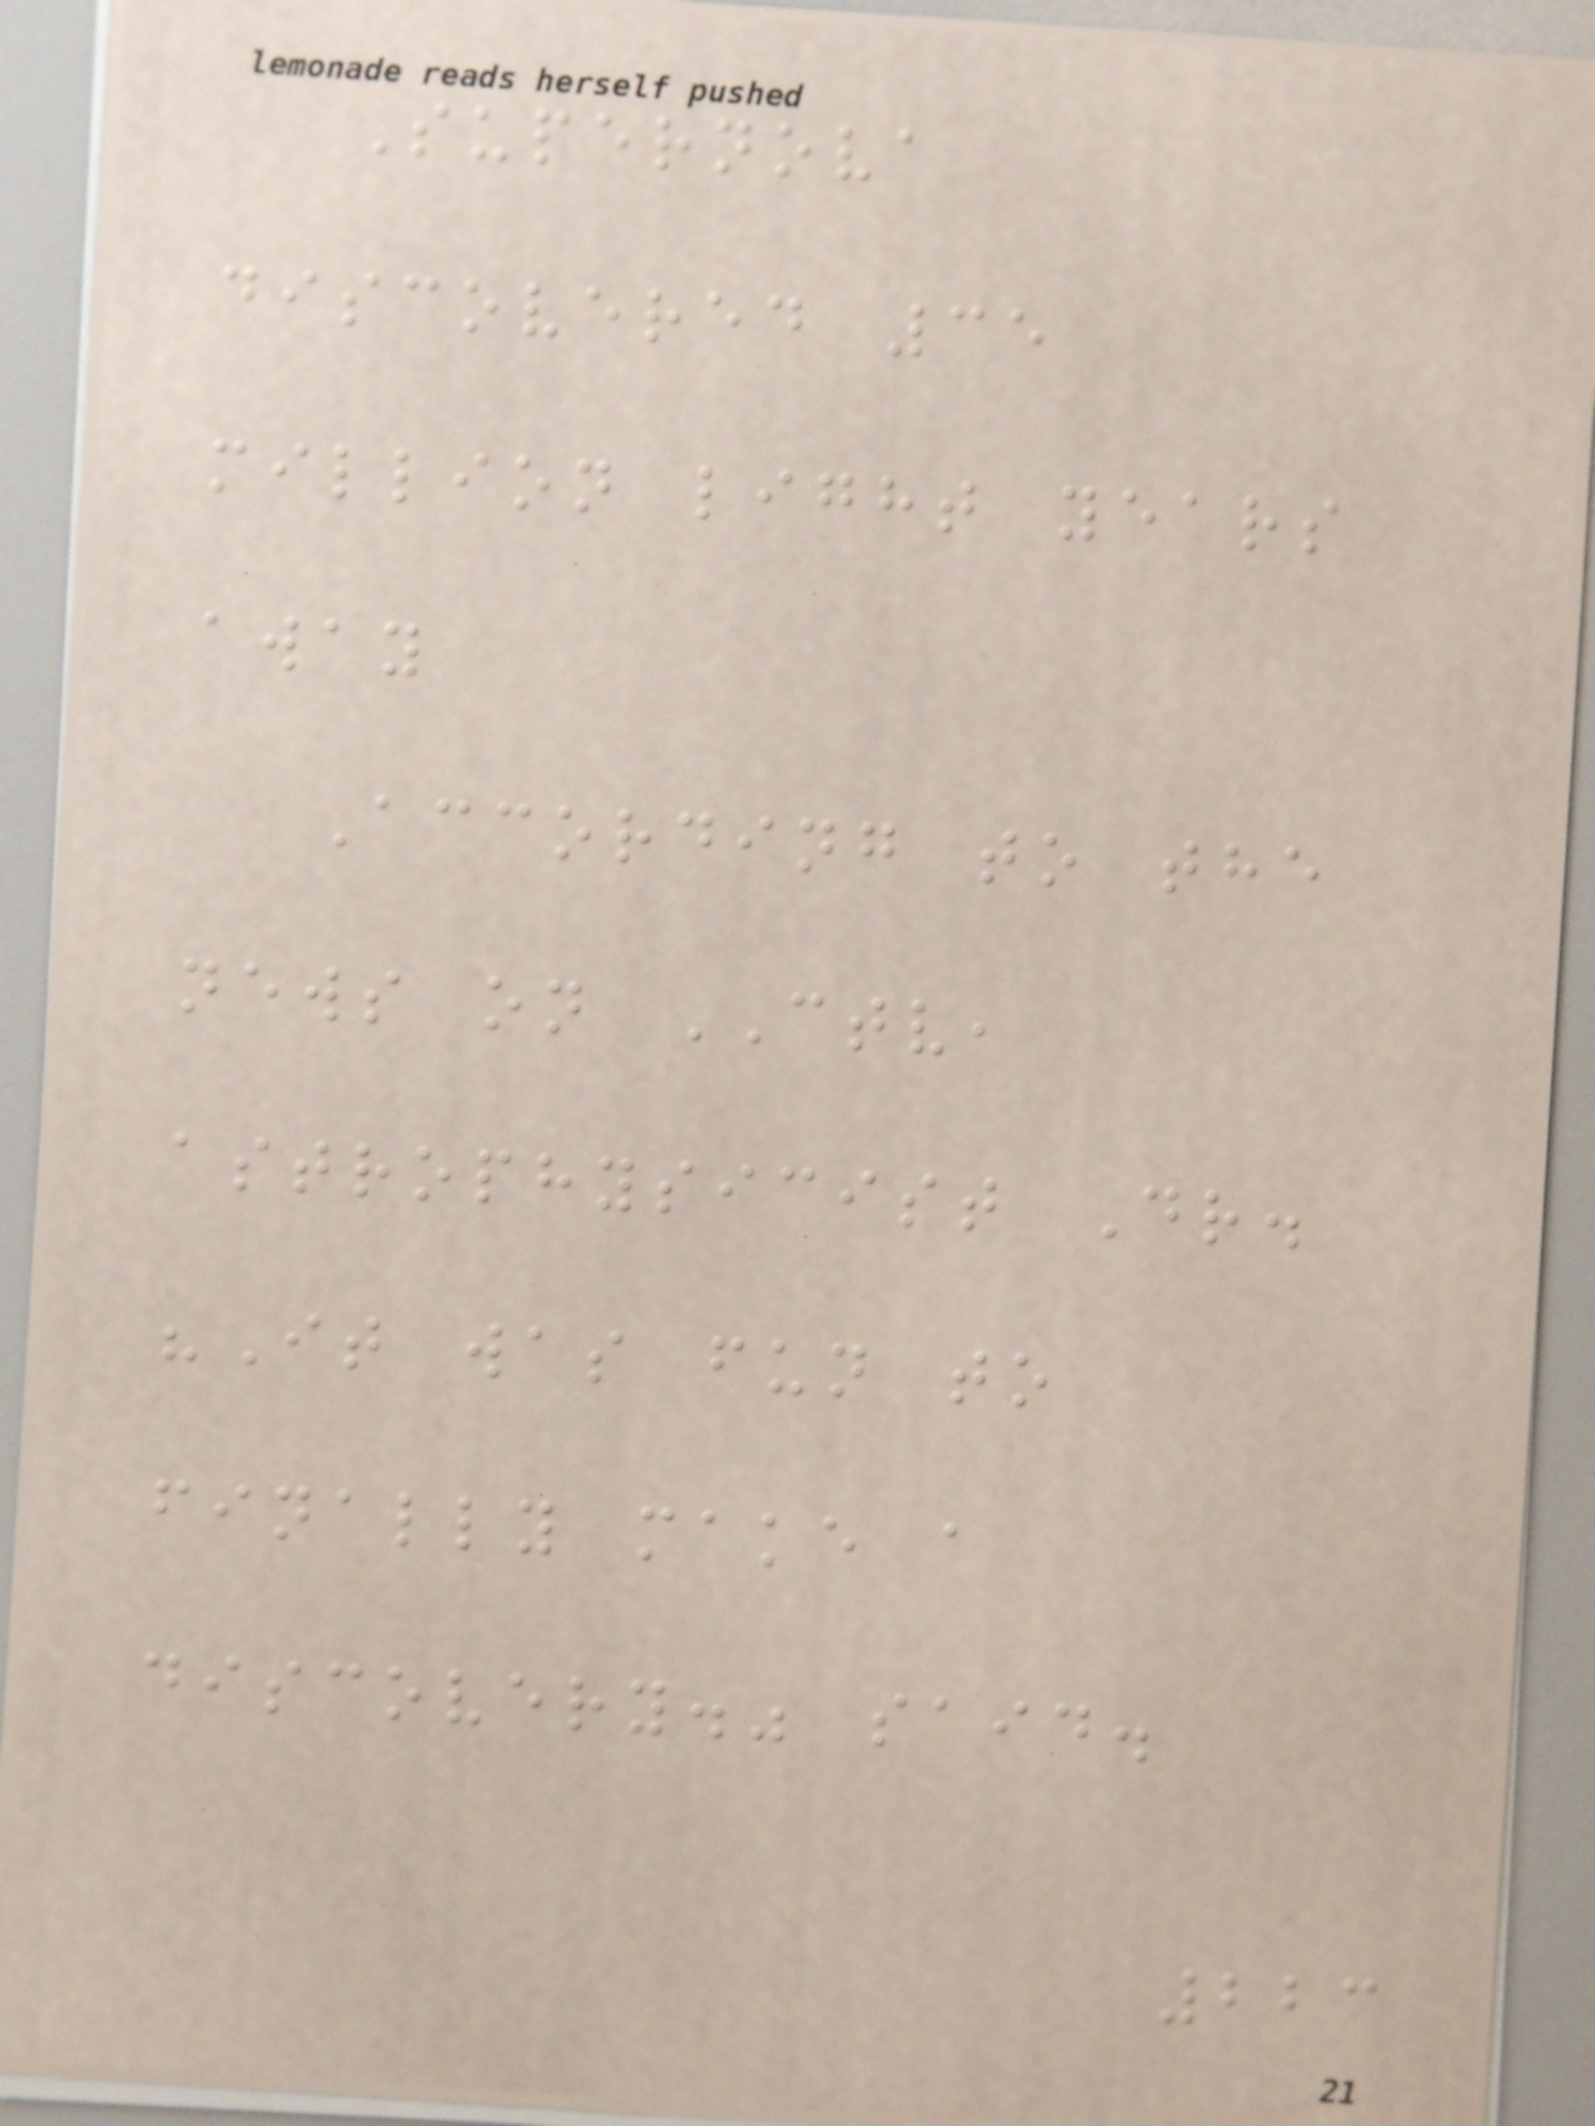Supernova
discovered 35
million light years
away
According to the
news on CTV,
astrophysicist Dr.
"It was fun to
finally make a
discovery." said.
223
